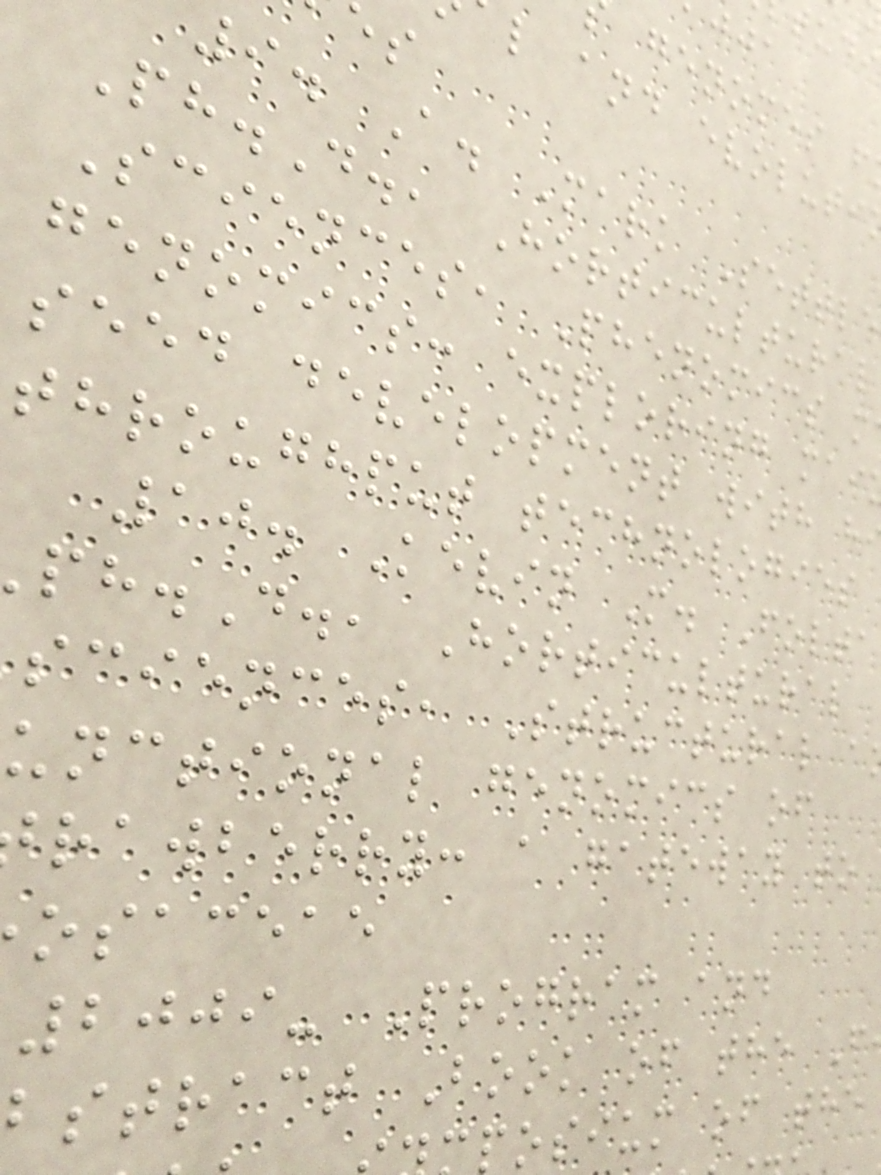genomes f
l and evoluti
9. A. Mark Settle
Ph.D., Horticultural
Sciences, Phenomics m
genomics: exploring mai
seed development with h
throughput technologies
10. Kevin M. Folta
h.D., Horticultural
sciences, Structural a
unctional genomics of
rawberry: a gateway to
osaceae
2009- Program and
bstract Book of the F
posium of the
